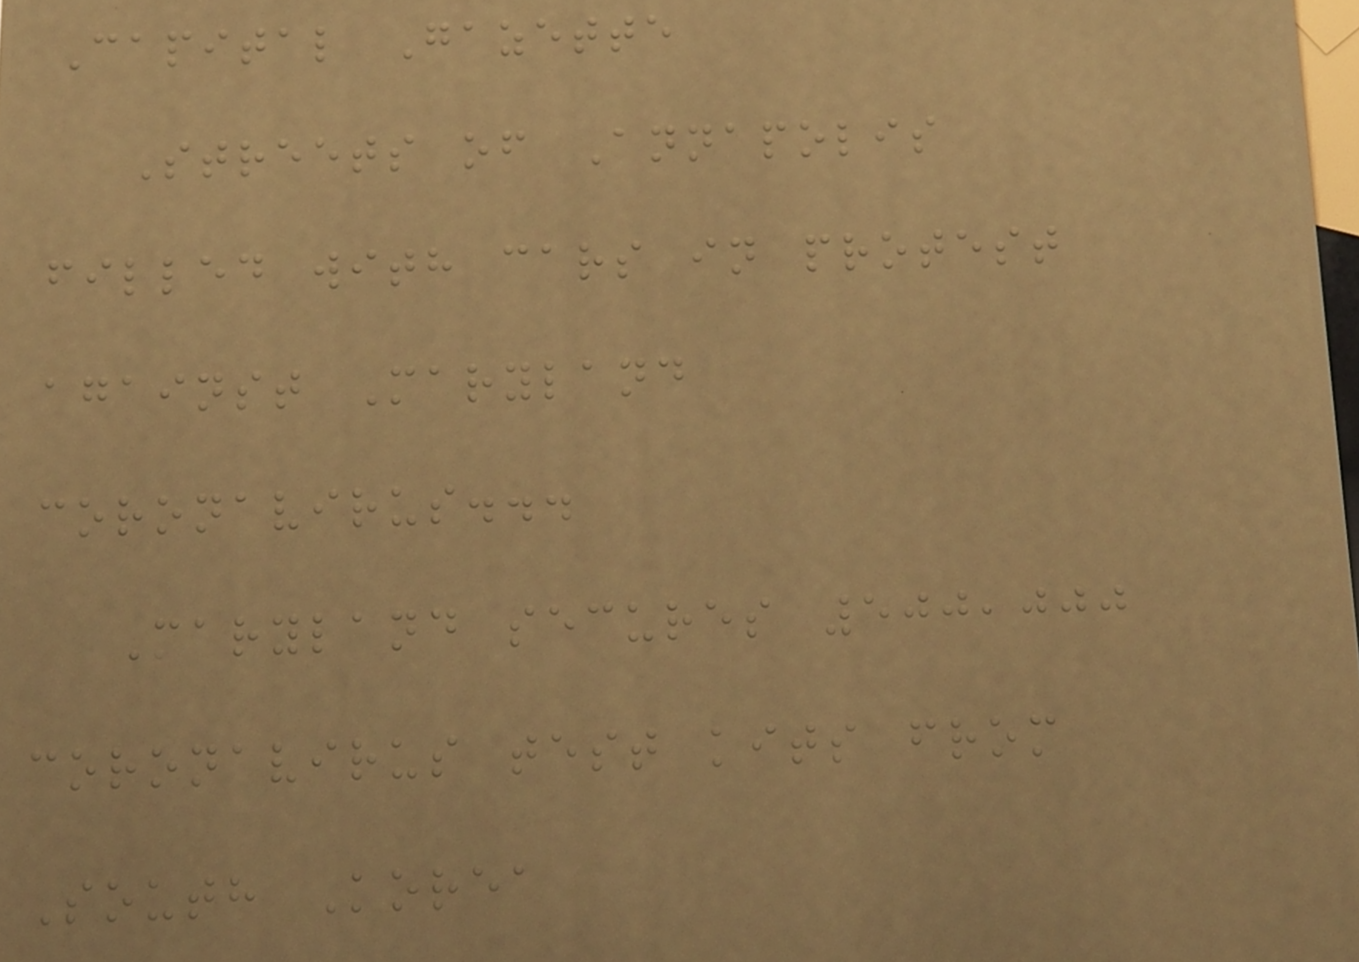Capital Gazette
Streets of Annapolis
filled with cars in protest
against Maryland
coronavirus...
Maryland secures 500,000
coronavirus test kits from
South Korea
